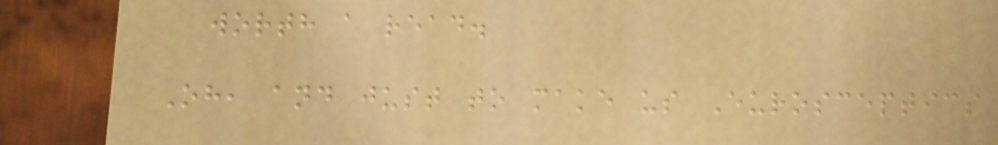worth a read.
Oh, and just to make us Eurosceptics
